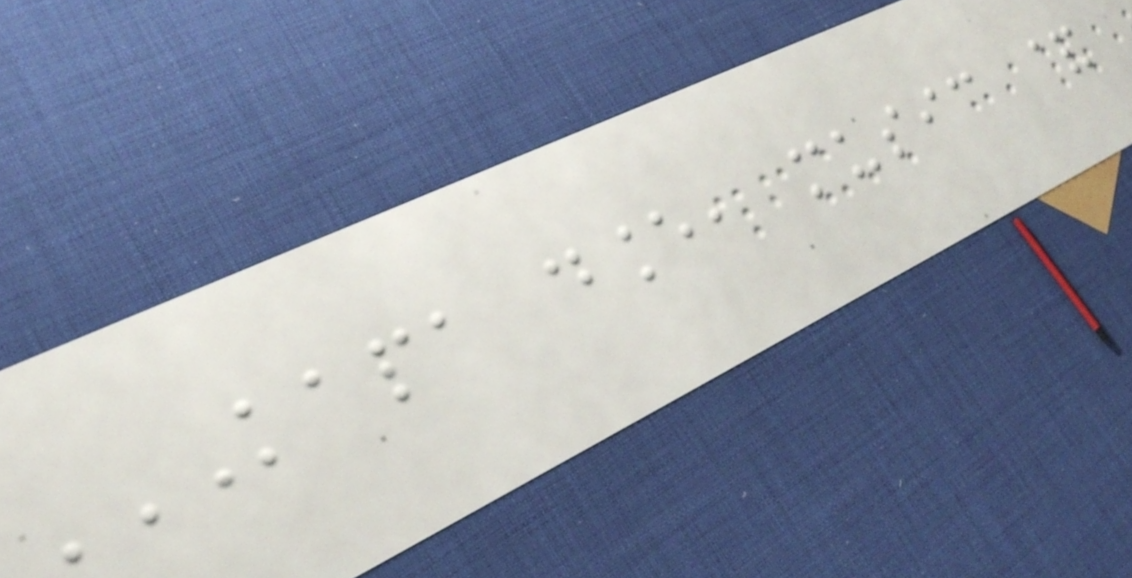KAPA DANCE, MUSIC &
